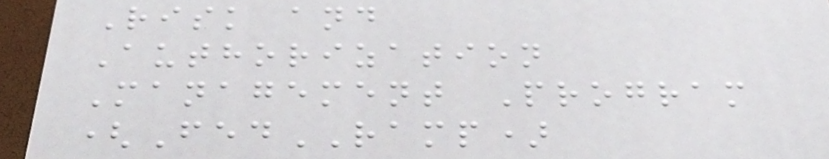Risk and
Authorization
Management Program
(FedRAMP)
